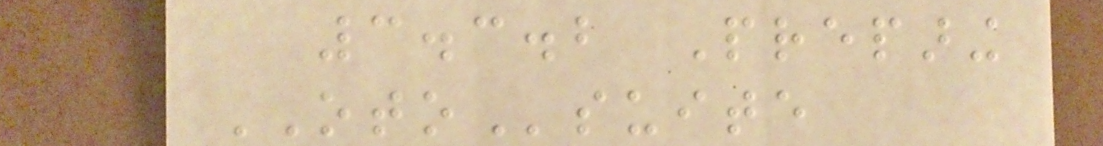3.3.2 Preparing
OTOsuite
